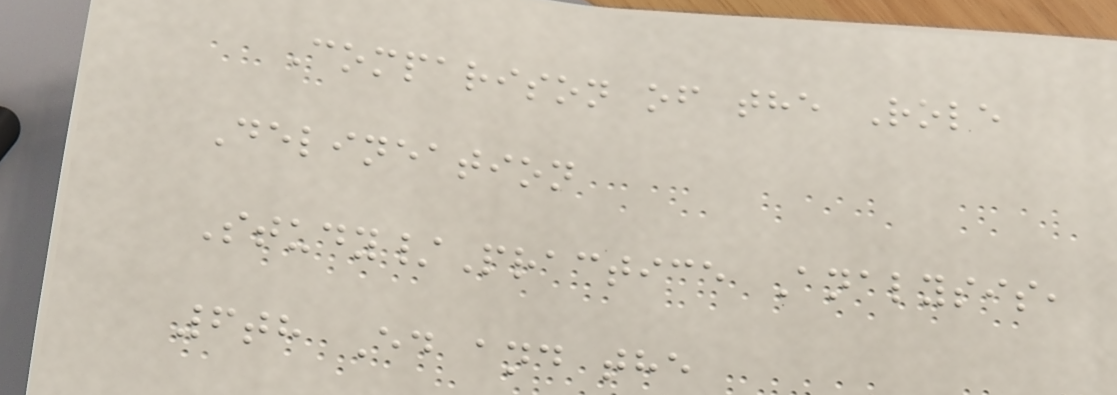Comparison of the Role
Delineation
Study/Practice Analysis,
6th Ed and the
